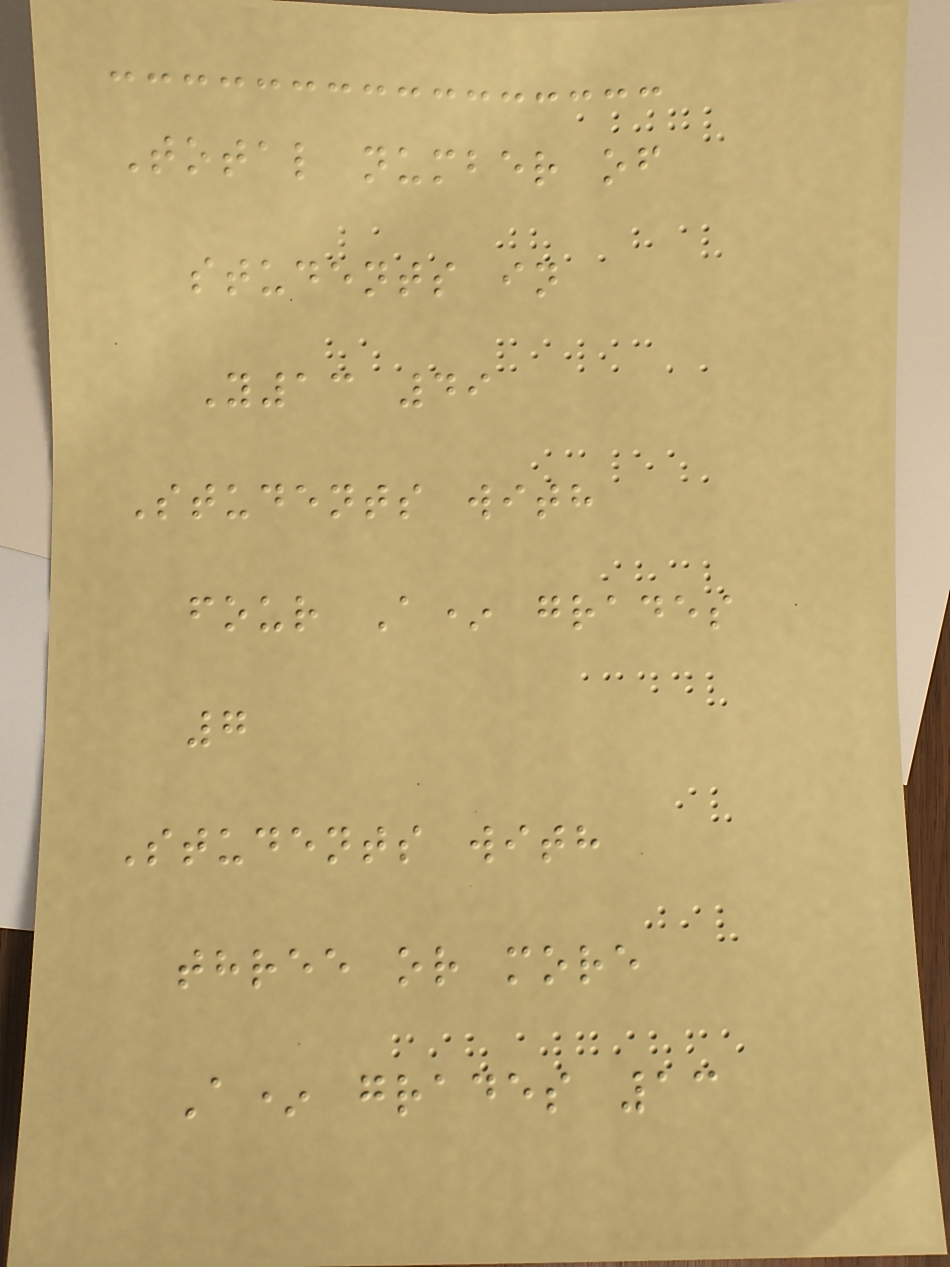Total number of
students in
Y13 49
Students with
four A* grades
7
Students with
three or more
A* grades 13
